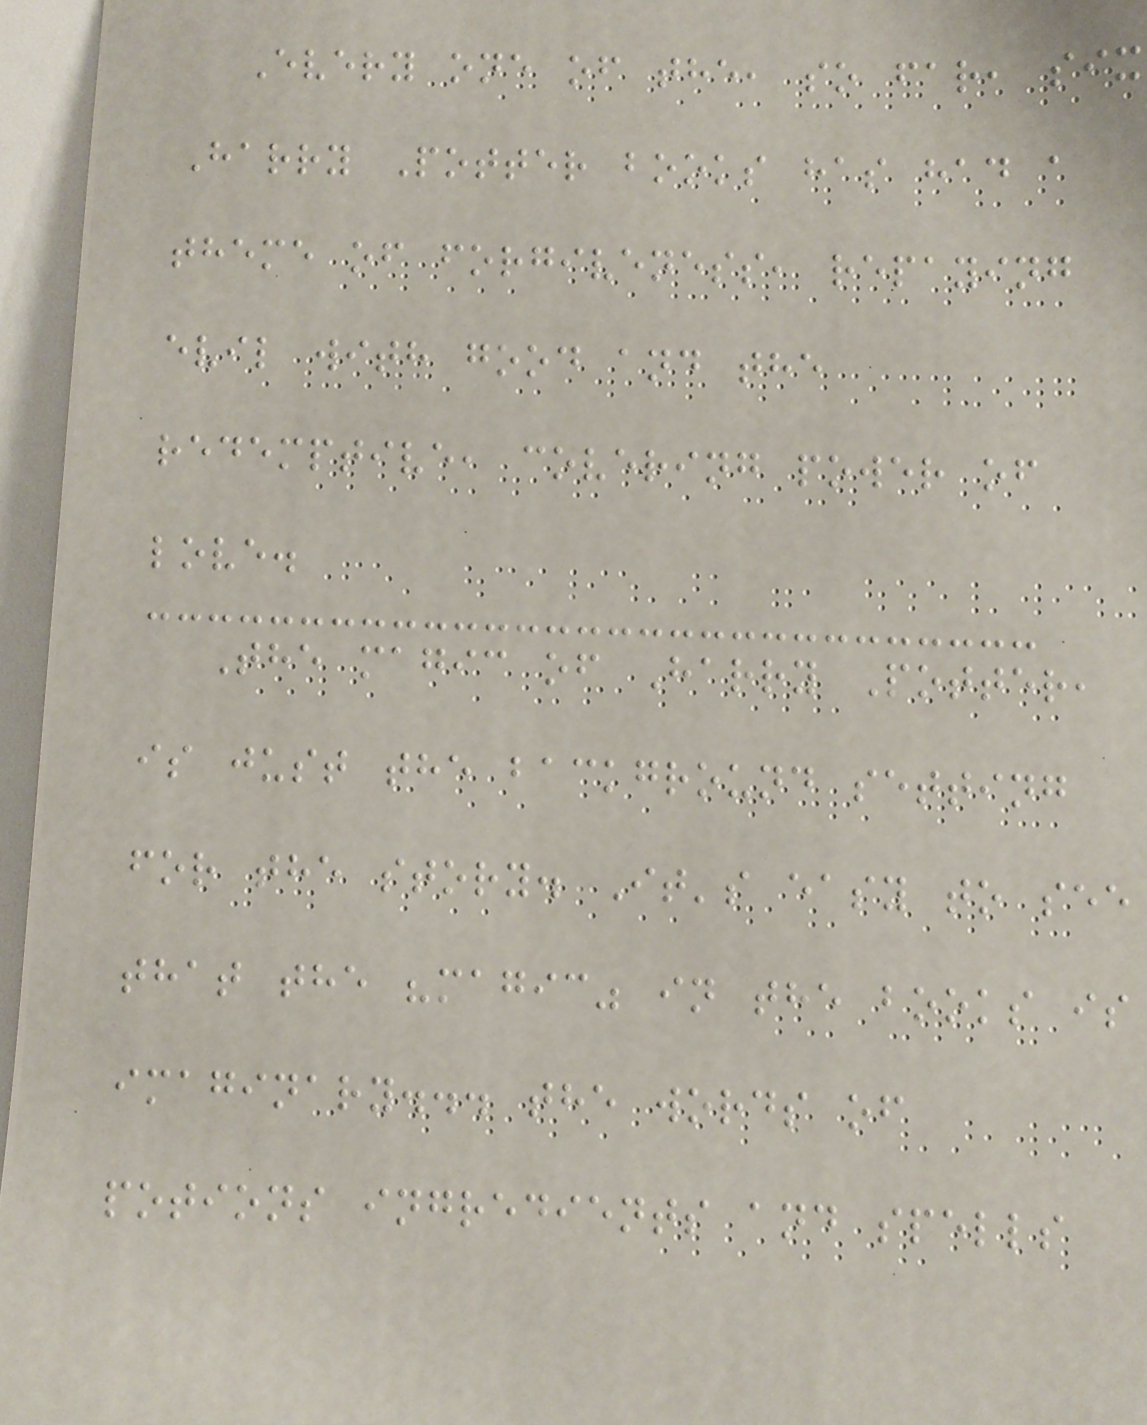Every one of the, so far, six
Harry Potter books has had a
theme of forgiveness, repaying
evil with good and the
redemptive, covering power of
love.
The magic of Harry Potter,
is just the background setting
for the story. It's easy to see
that the "magic" in the books is
imaginary... the words of
potions ingredients and spells
